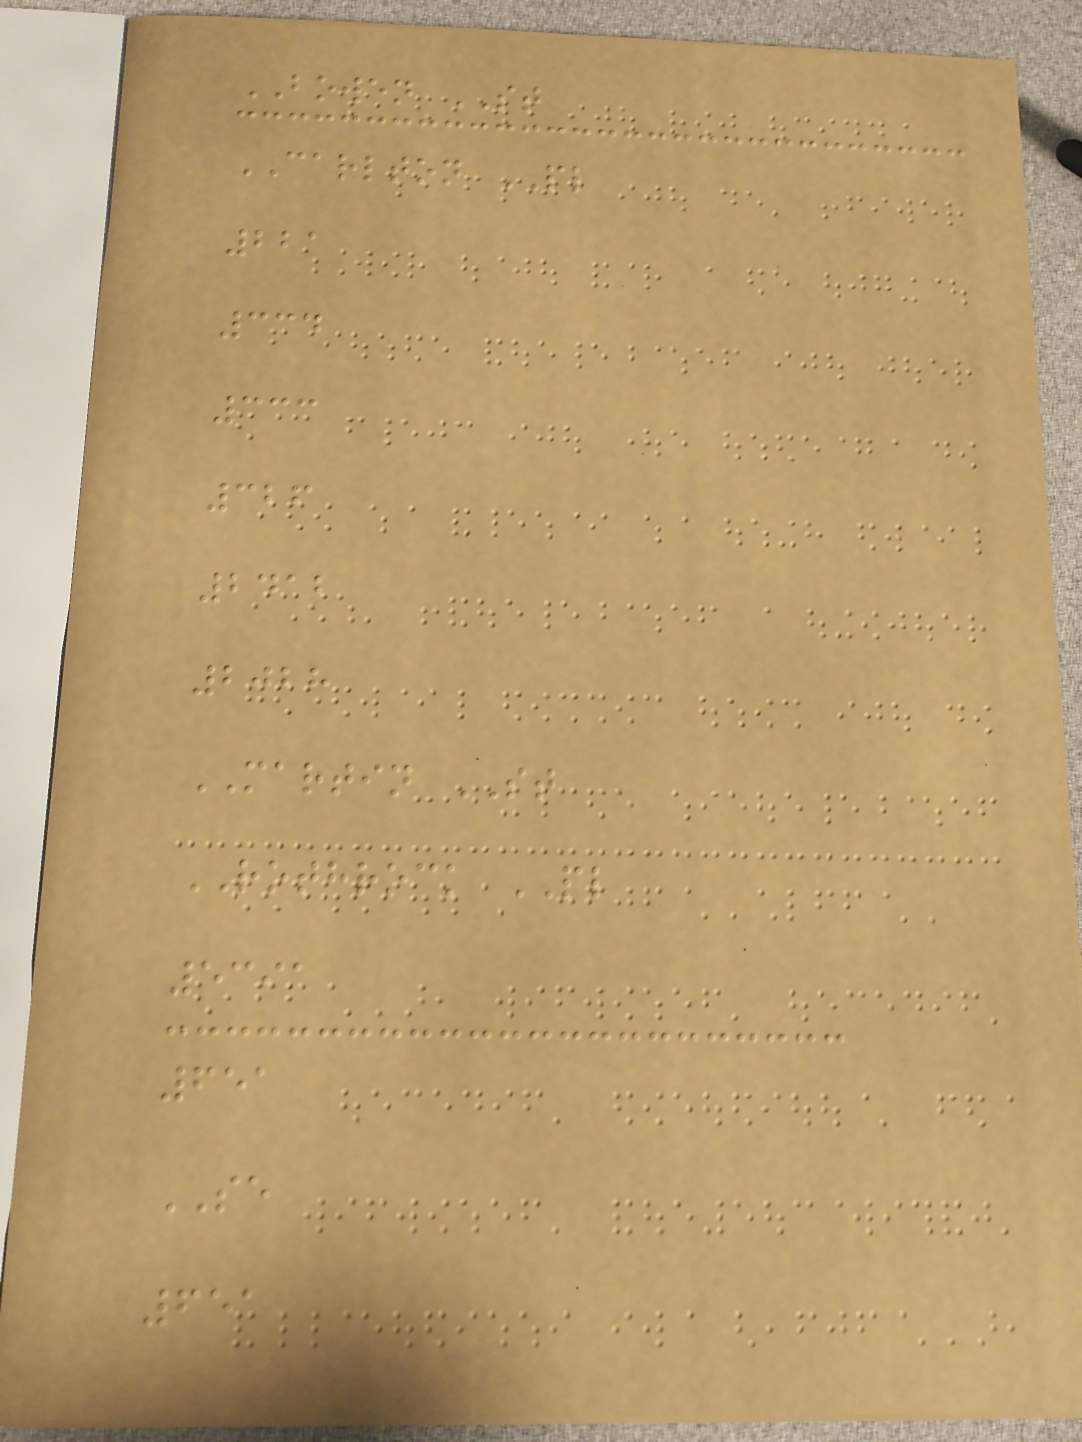BOWEN ST
CARLTON PL
221
334
333
326
2412
2028
MARTIN ST
ROTHROCK PL
5391
651
SE
651
